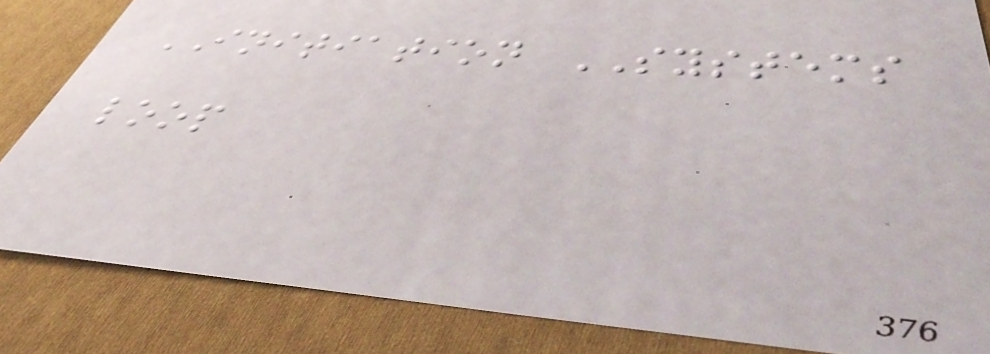INITIATION SYSTEMS
loop
